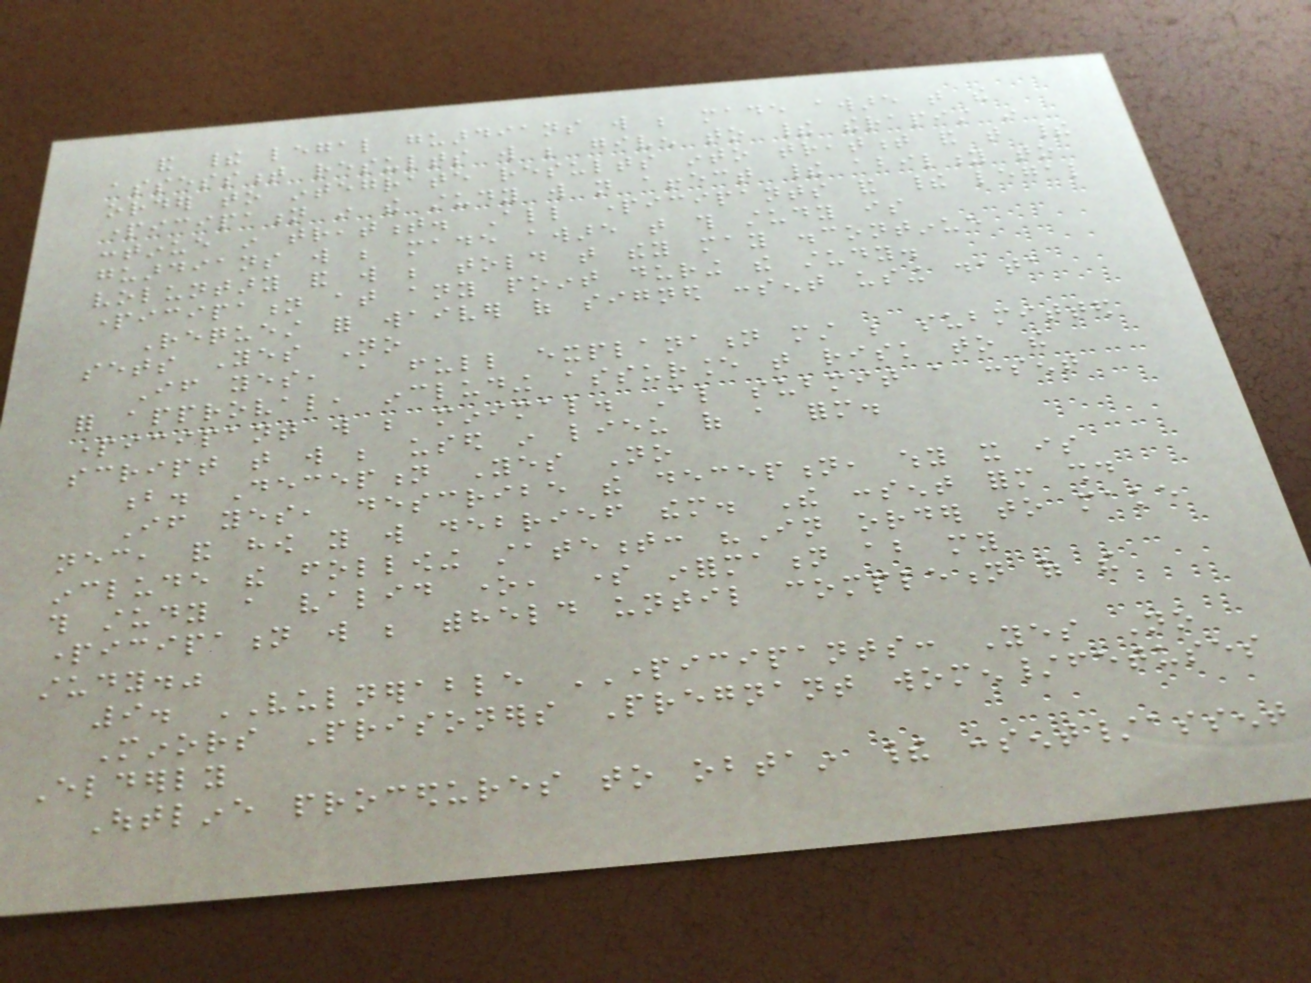and their legal guardians will be made aware that the
assessment results will be given to their therapist in
order to integrate results into treatment and that their
participation in the study will not affect their ability to
continue in treatment. All participants and their legal
guardians will be made aware that this study is
voluntary and will be told that they may discontinue
participation at any point during the study.
Request for waiver of signed consent using data
sets Yes No
If yes, a full explanation must be submitted
for approval, including assurance that risk to the
participant will be minimal. Also submit a consent
script that will be used in lieu of a form.
b. Deception Yes No
If yes, describe the deception, why it is
necessary, and how you will debrief them. The consent form should
include the following statement: "In order to make
this study a valid one, some information about my
participation will be withheld until completion of the
study."
9. VULNERABLE PARTICIPANTS: Yes No
Minors Prisoners Pregnant women/fetuses
Elderly
Outline procedures to obtain their consent/assent
